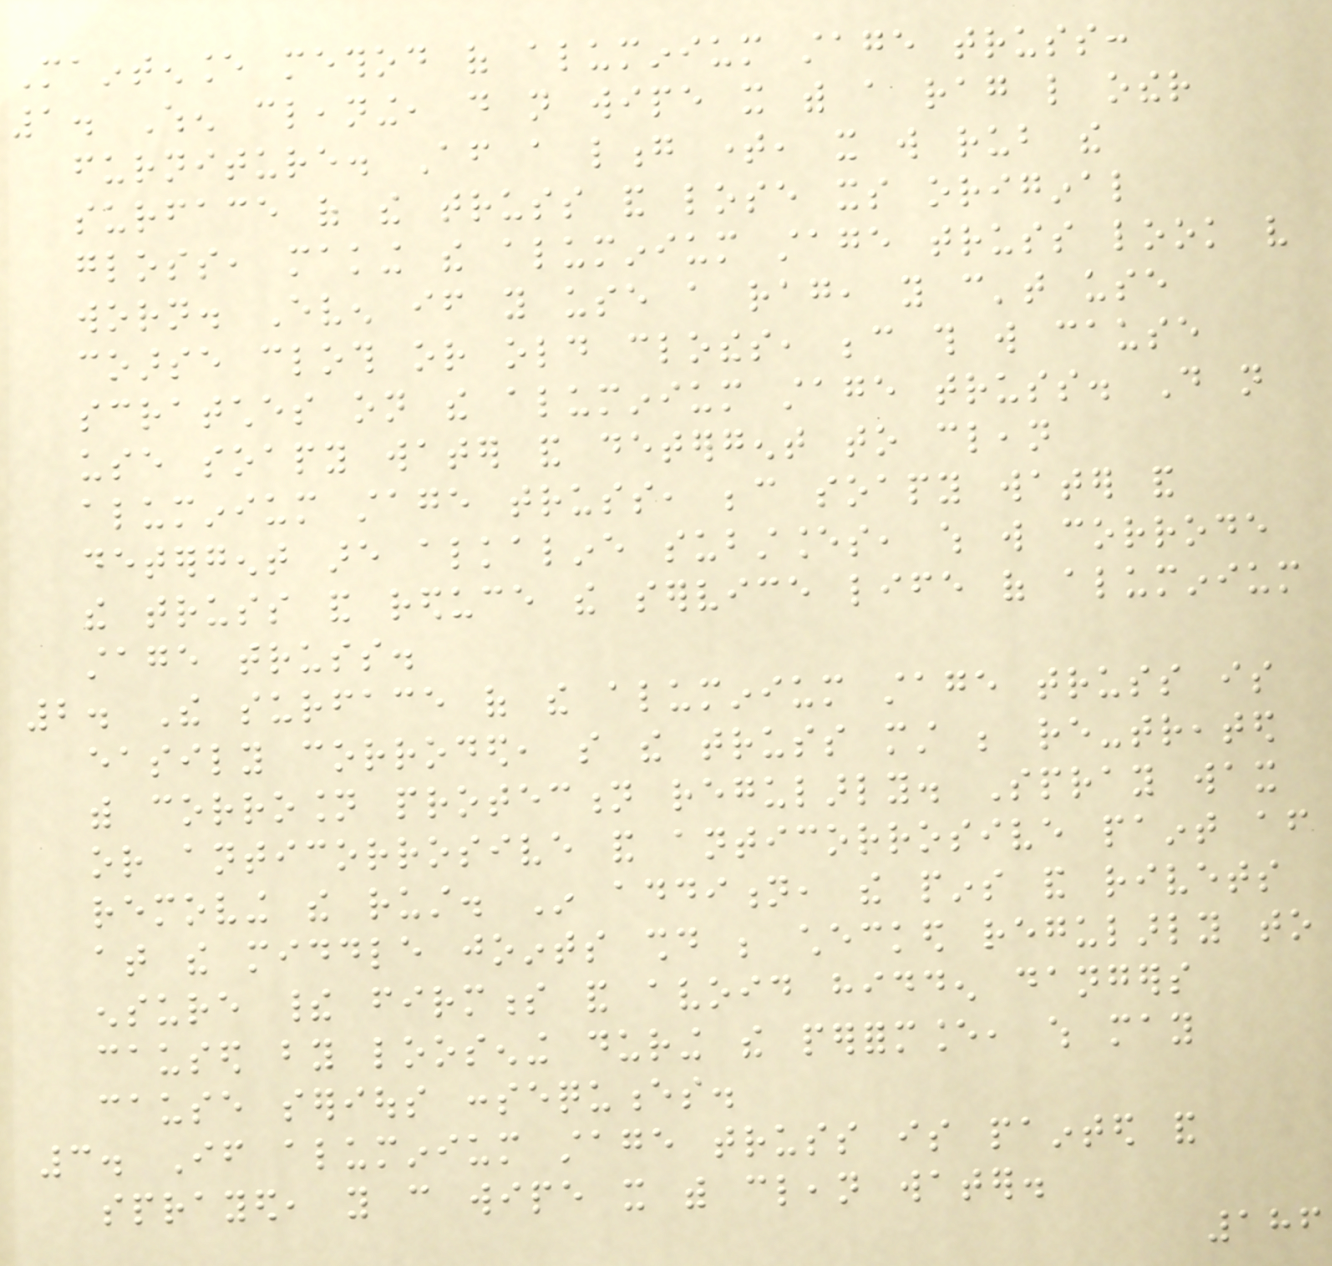Maintenance method of aluminium stage truss:
1. When cleaning, do not wipe it with a rag like other
furniture. After a long time, it will rub the
surface of the truss and lose its original
gloss, making the aluminium stage truss look very
worn. Even if you use a rag, you can't use
coarse cloth or old clothes, because this will cause
scratches on the aluminium stage truss. Do not
use soapy water and detergent to clean
aluminium stage truss, because soapy water and
detergent are alkaline substances, which will corrode
the truss and reduce the service life of aluminium
stage truss.
2. The surface of the aluminium stage truss is
easily corroded, so the truss must be re-treated
with corrosion protection regularly. Spray wax
or anticorrosive and anticorrosive paint after
removing the rust. In addition, the pins and rivets
at the middle joints should be checked regularly to
ensure their firmness and avoid hidden dangers
caused by loosening during the performance, which may
cause serious consequences.
3. If aluminium stage truss is painted and
sprayed, you can wipe it with clean water.
186
